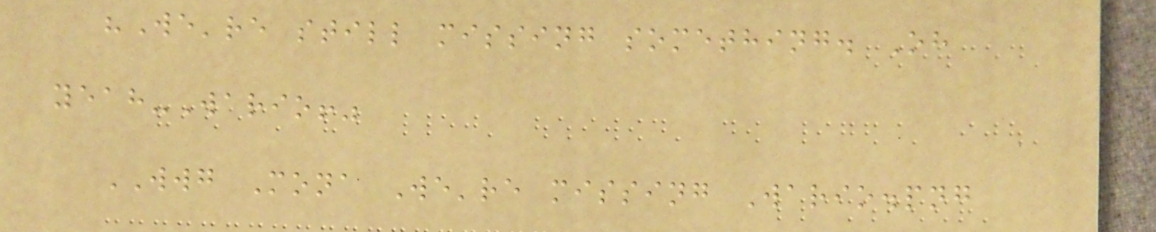"We're still missing something. Oh
yeah-Wario!"
WWG Mona We're missing Wario.png
